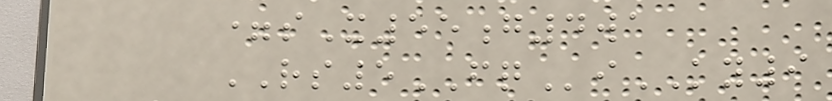=sX55g4wa
RS5FQiKY9
